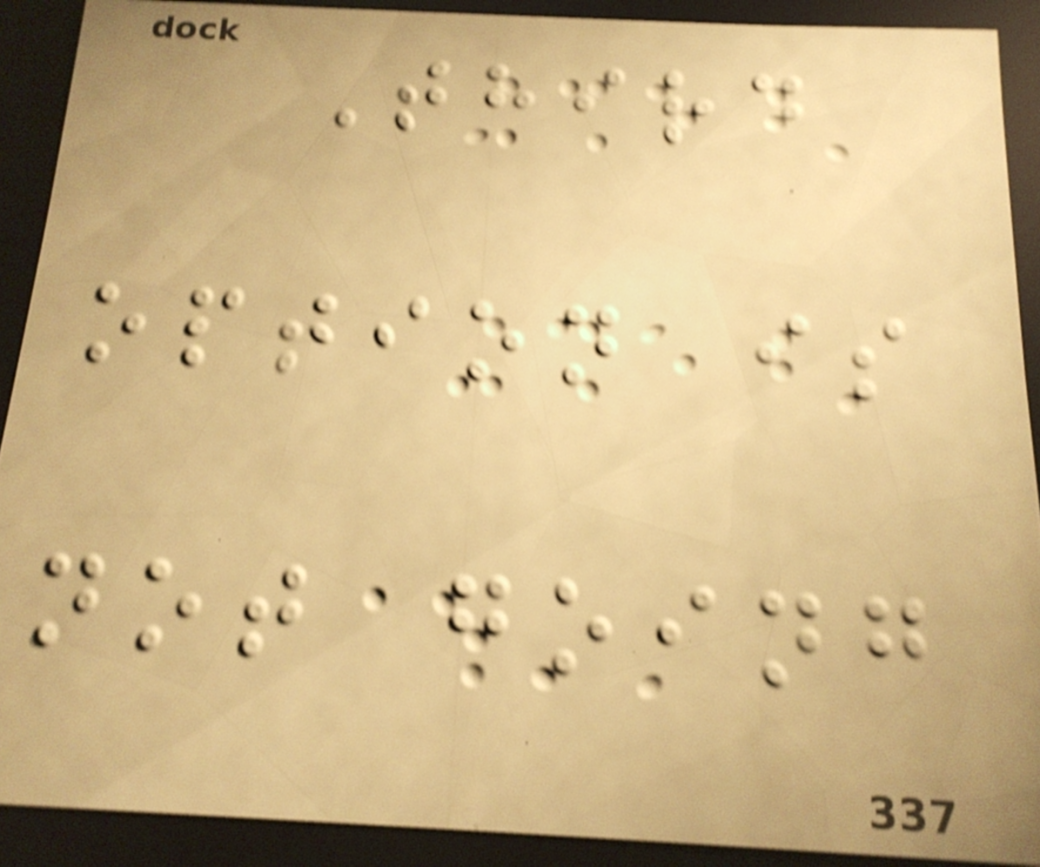Third
option is
not going
